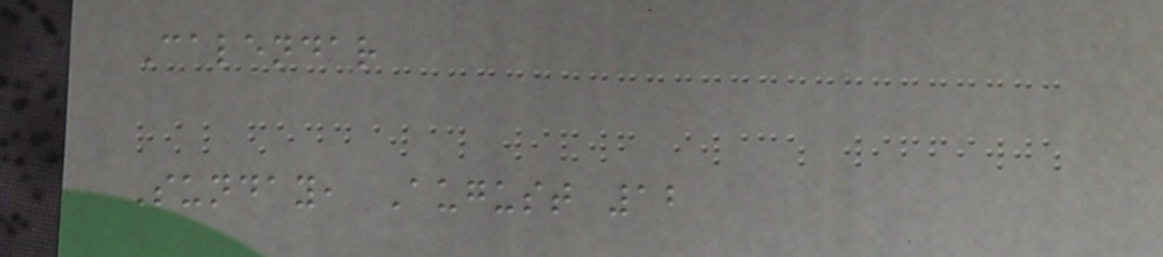Calendar
Sunday, August 12
